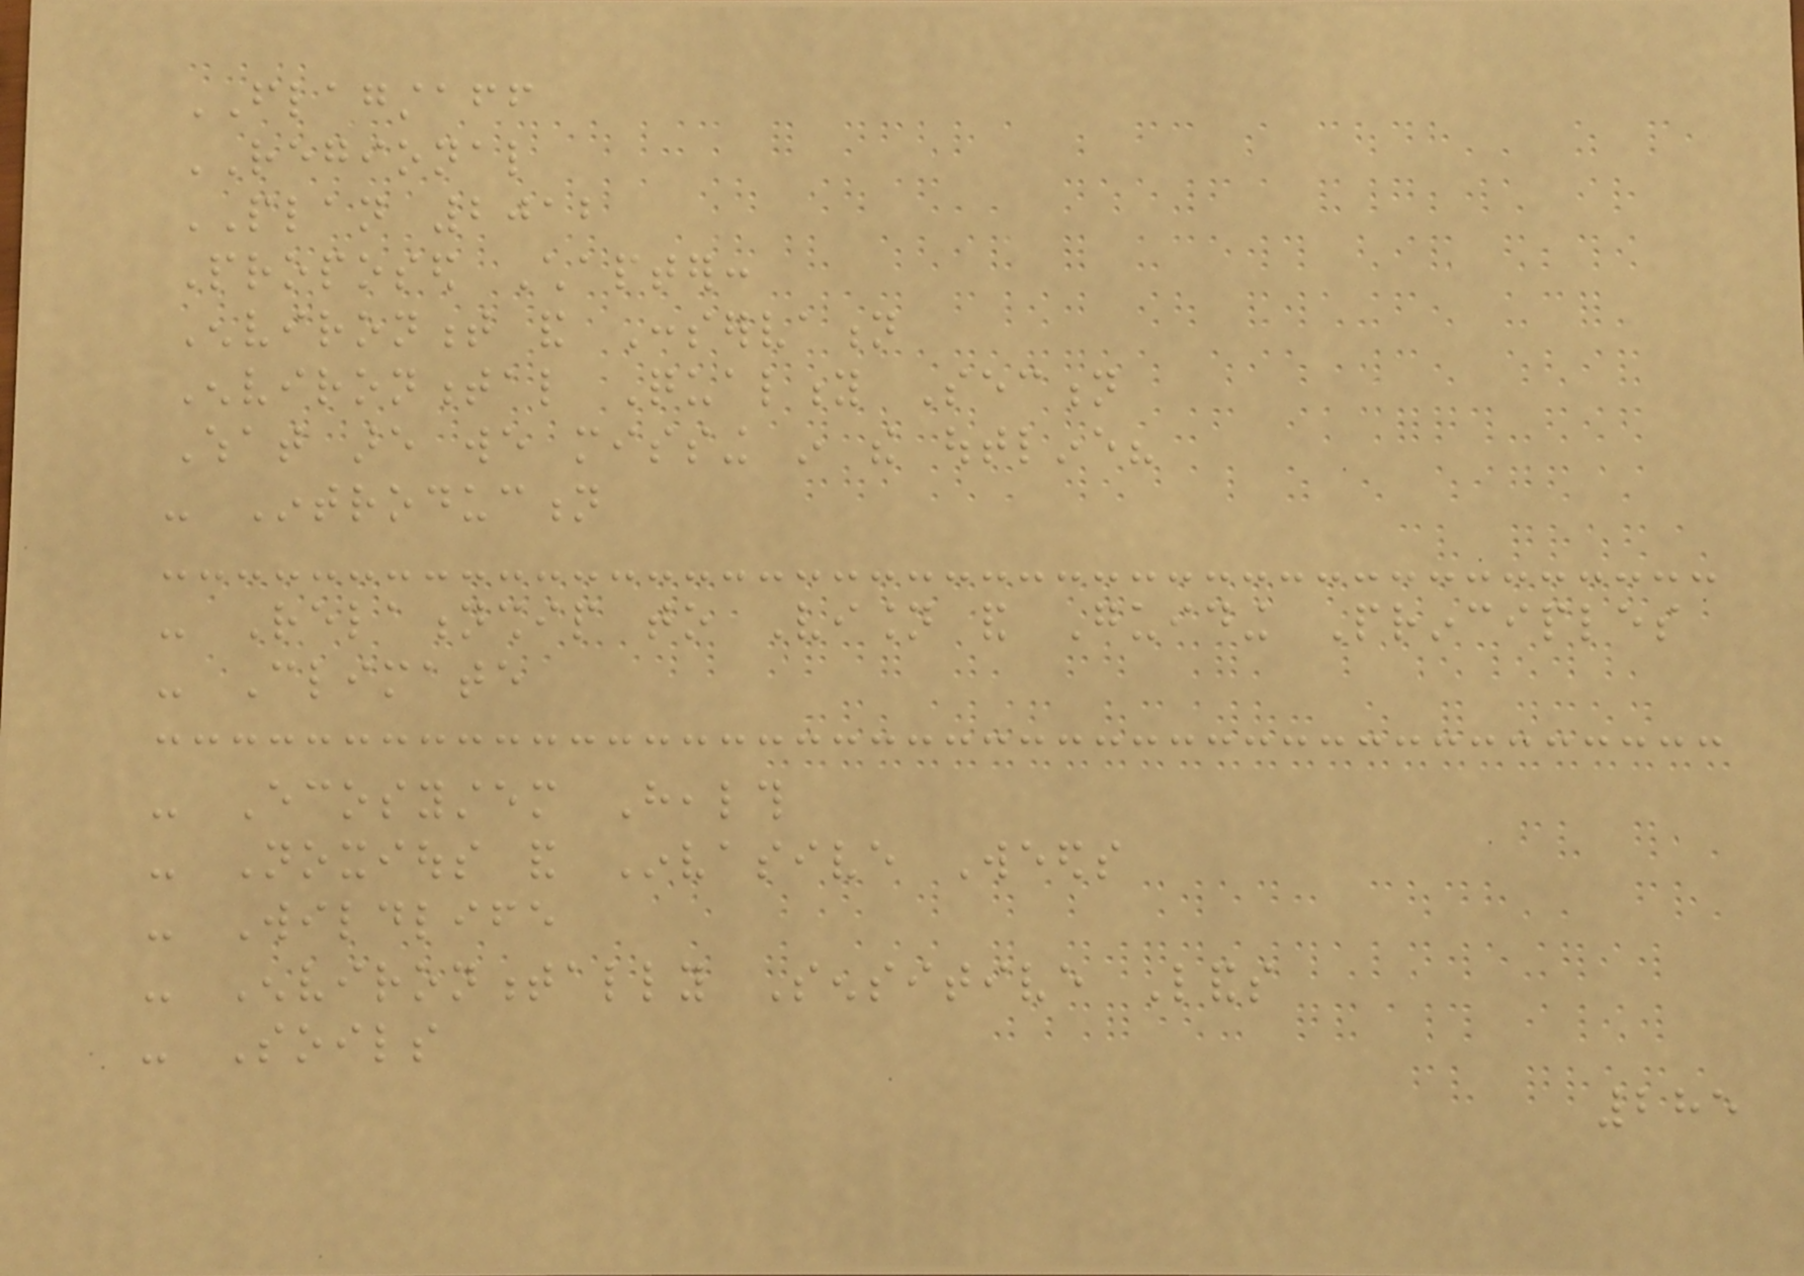FLAGSTAFF
REGIONAL
PLAN 2012
Proposed Chapter:
Environment and Conservation
Environmental Quality Section
What are we missing in the outline?
- Introduction
- Relationship to Vision and Guiding Principles
- Climate
- Ecosystem Health
- Noxious and Invasive Weeds
- Wildlife
- Environmentally Sensitive Lands
- Soils
285
